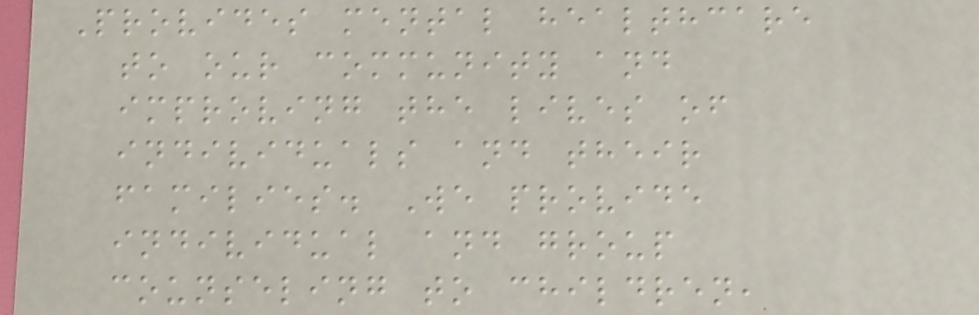Provides mental healthcare
to our community and
improving the lives of
individuals and their
families. We provide
individual and group
counseling to children,
